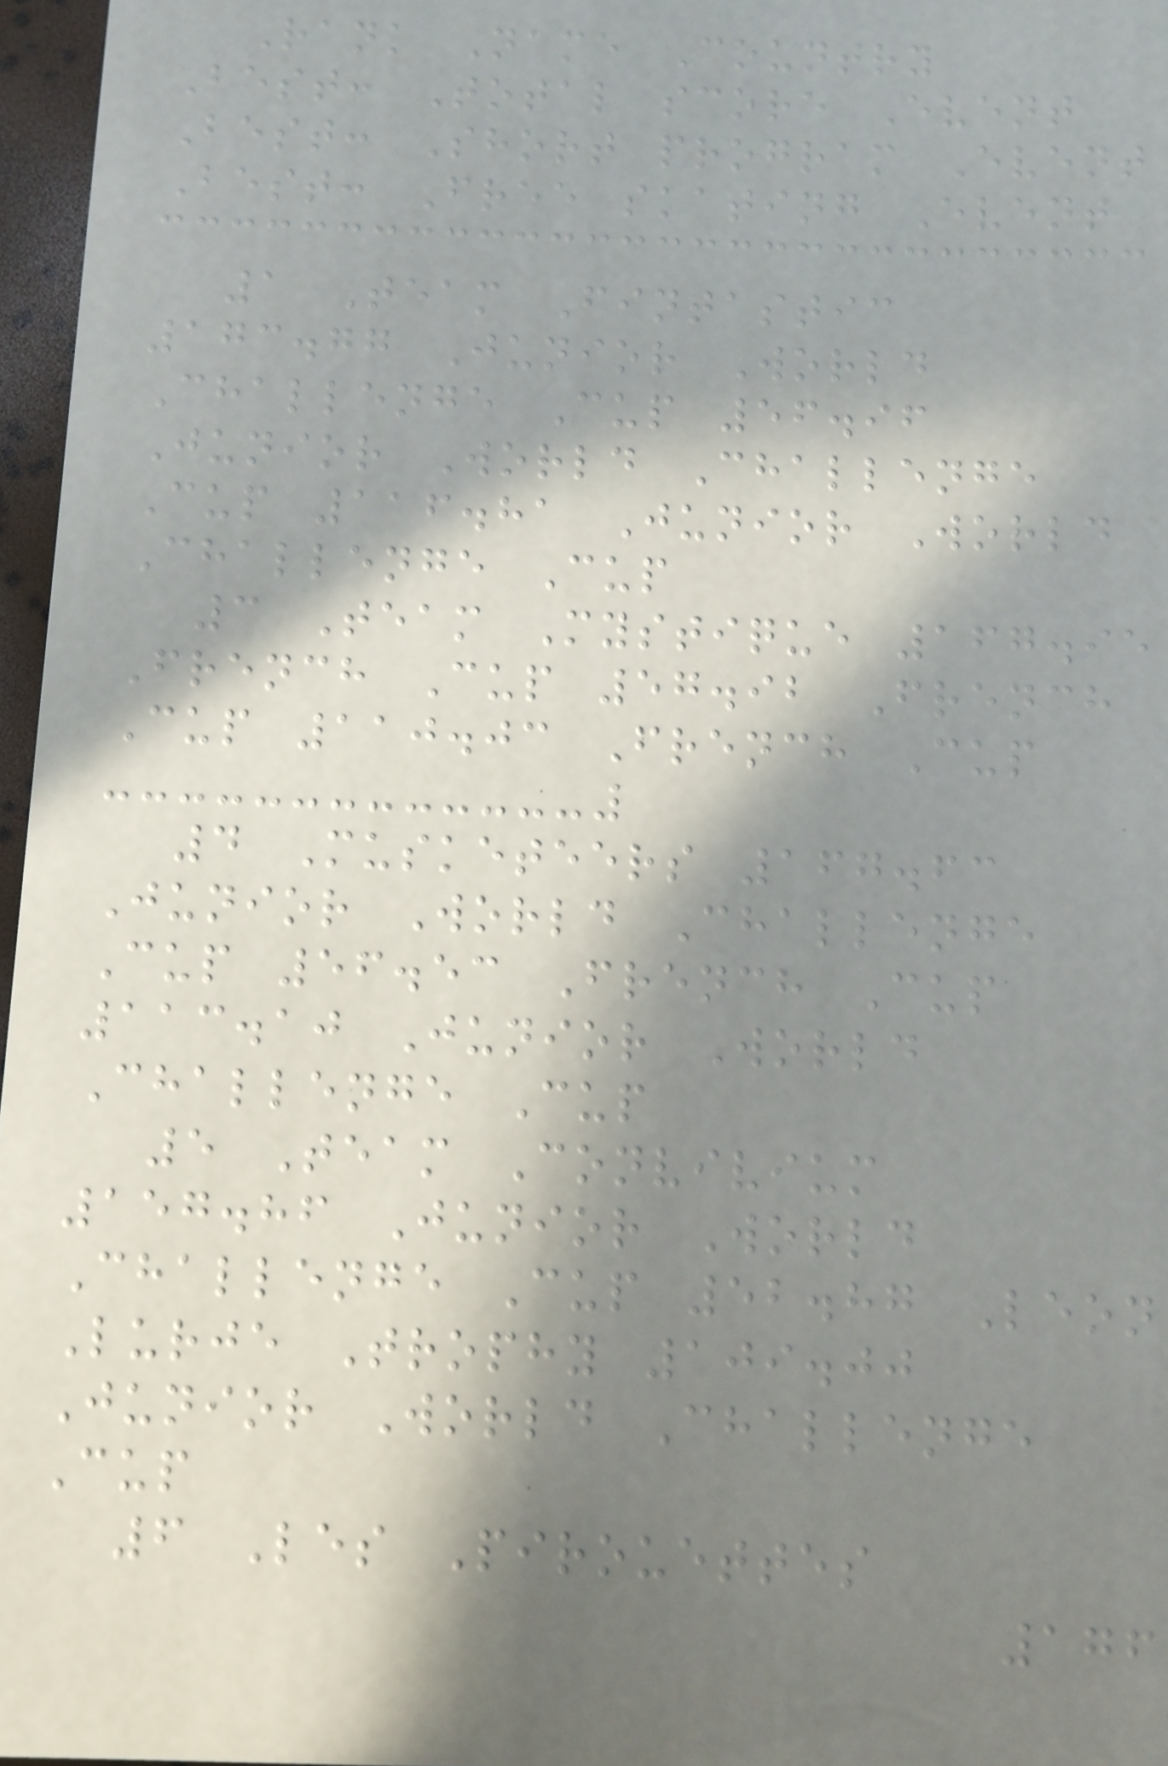Rank Name Country
Best: Total score Event
Best: Short program Event
Best: Free skating Event
1 Team Fintastic
173.77 Junior World
Challenge Cup 56.96
Junior World Challenge
Cup 116.81 Junior World
Challenge Cup
3 Team Mystique 167.95
French Cup 57.92 French
Cup 110.03 French Cup
4 Musketeers 167.63
Junior World Challenge
Cup 56.53 French Cup
113.10 Junior World
Challenge Cup
5 Team Convivium
157.86 Junior World
Challenge Cup 52.87 Leon
Lurje Trophy 109.00
Junior World Challenge
Cup
6 Les Pirouettes
176
